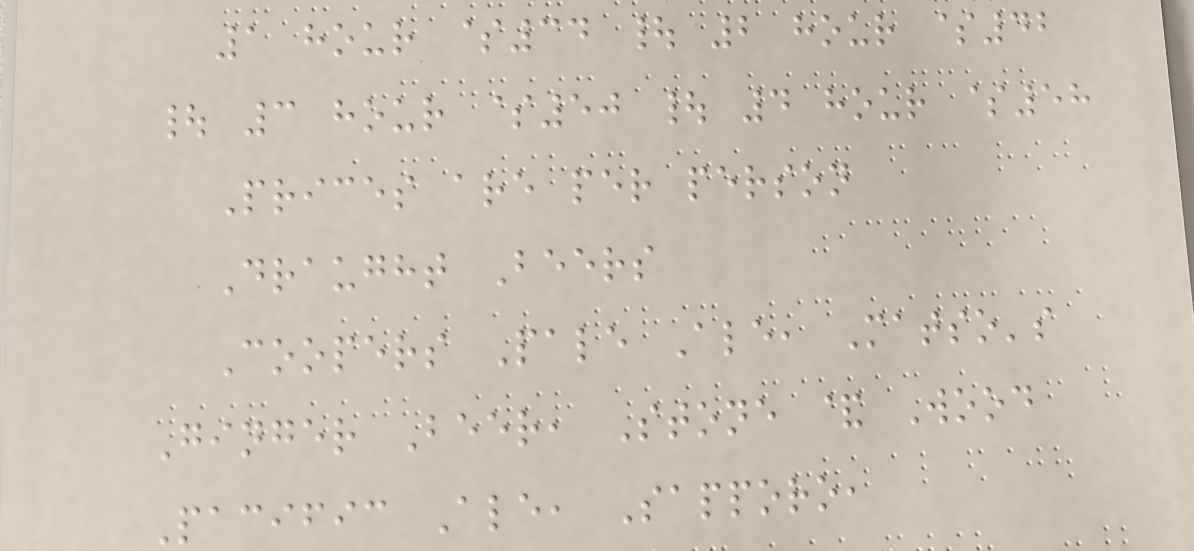1 hour $34 | 2 hour $42
| 3 hour $50 | 4 hour $58
Prices are per person
Draught Beers
Coopers Pale Ale, Matso's
Ginger Beer, Stone & Wood
Pacific Ale, Sapporo,
